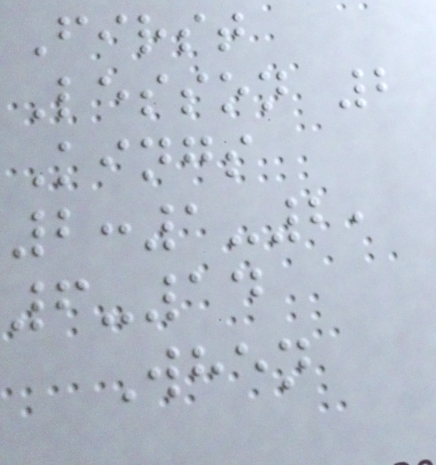First
Lesson 2
Kings
2:1-2,
6-14
When
